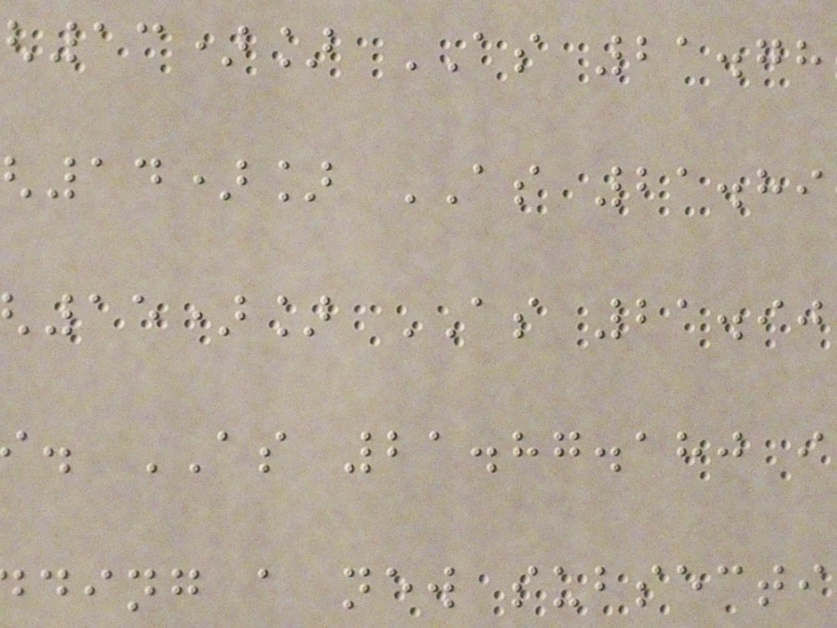13)] AS 21.78
14)] AS 21.89
15)] AS 21.90
. AS 21.87.180 i
ding a new subsecti
